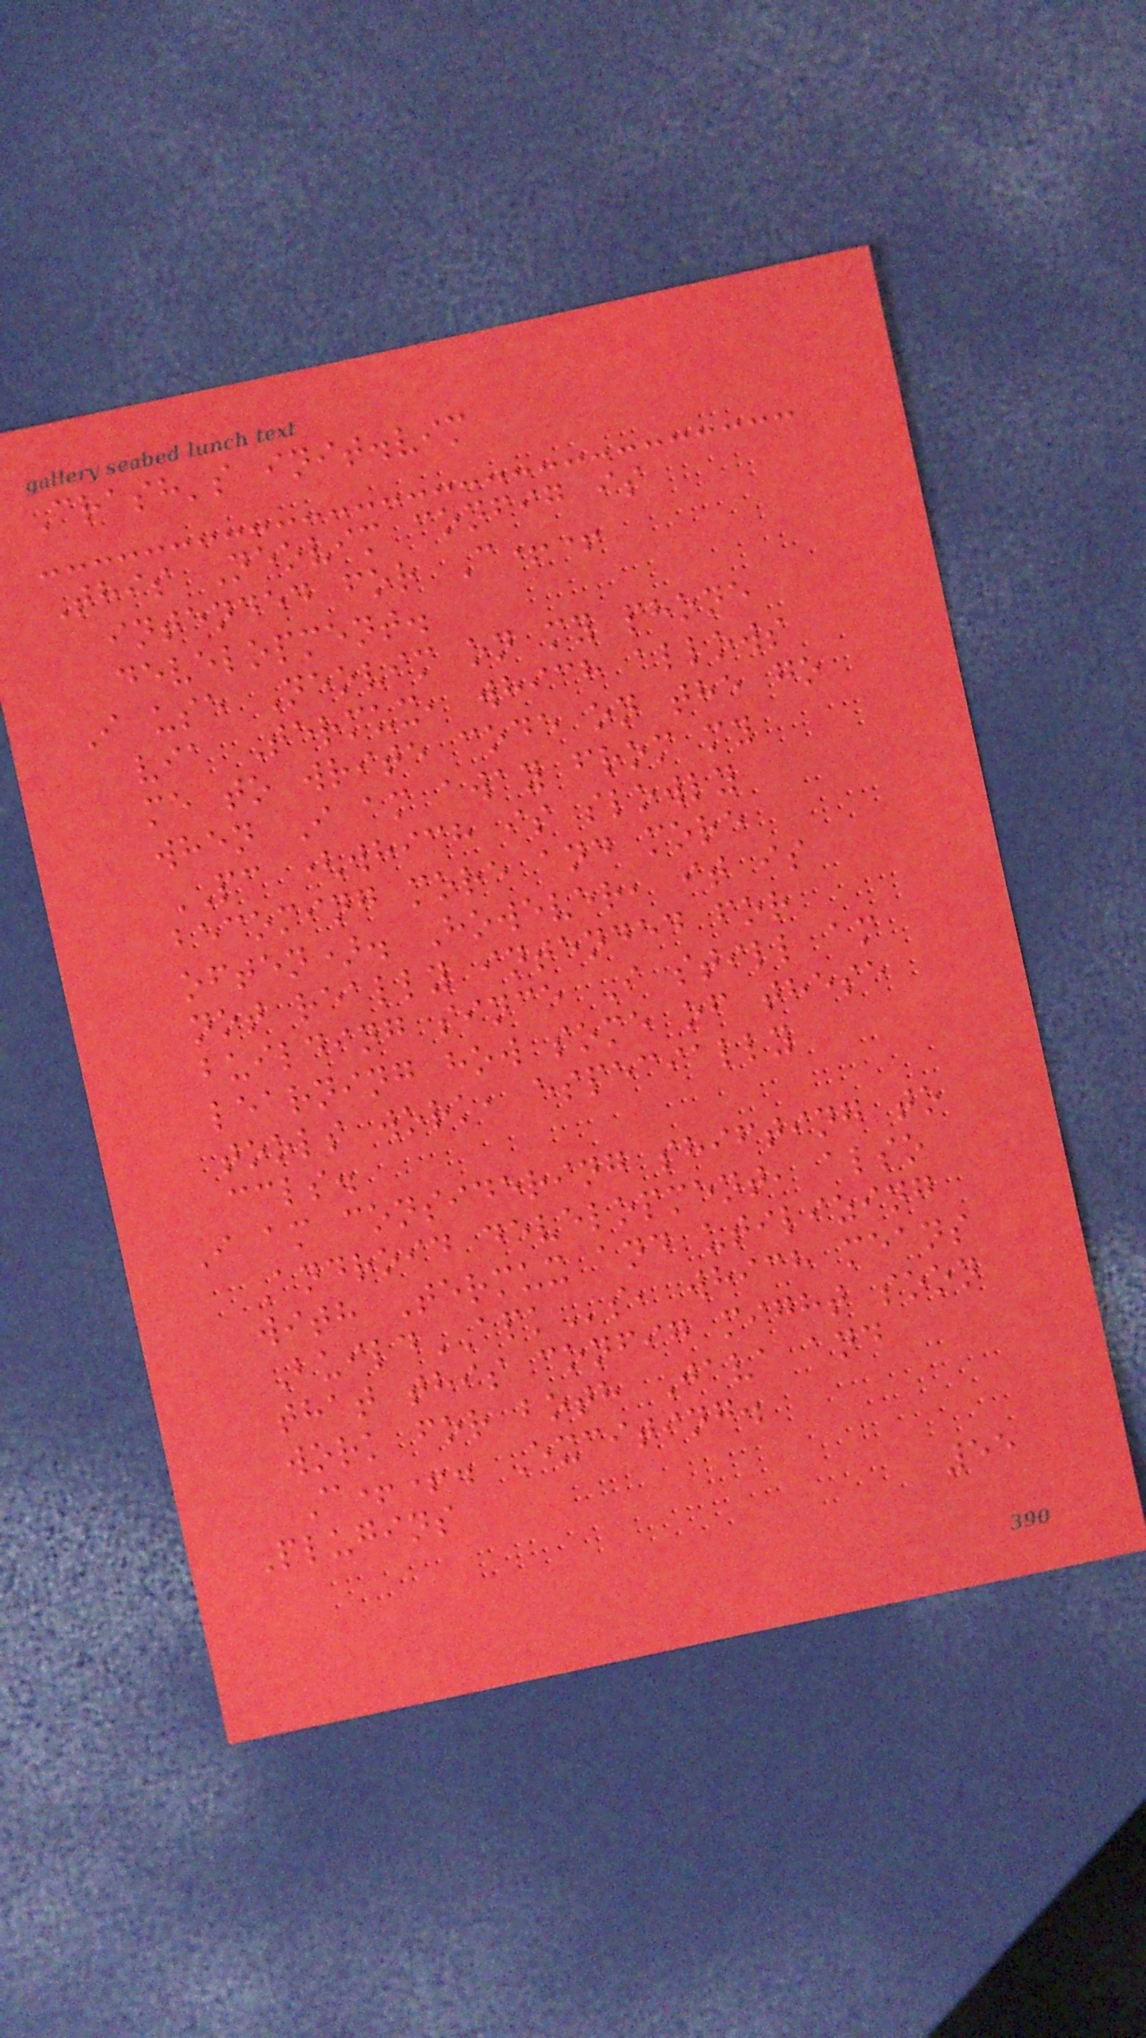Crash's init.vim
This Neovim config is
intended for C++
development.
I use Neovim on my phone
via Termux, which allows
me to write code on the go
when I am away from my
PC (which is slowly
becoming more and more
often). However, it is
not really intended for
building since I still am
learning how some of these
tools work, especially
ccls.
I am considering shifting to
Android development, also
with Termux and utilizing
BuildAPKs, which means
that this config might soon
work for both Java and
C++. Exciting.
Plugins
55
